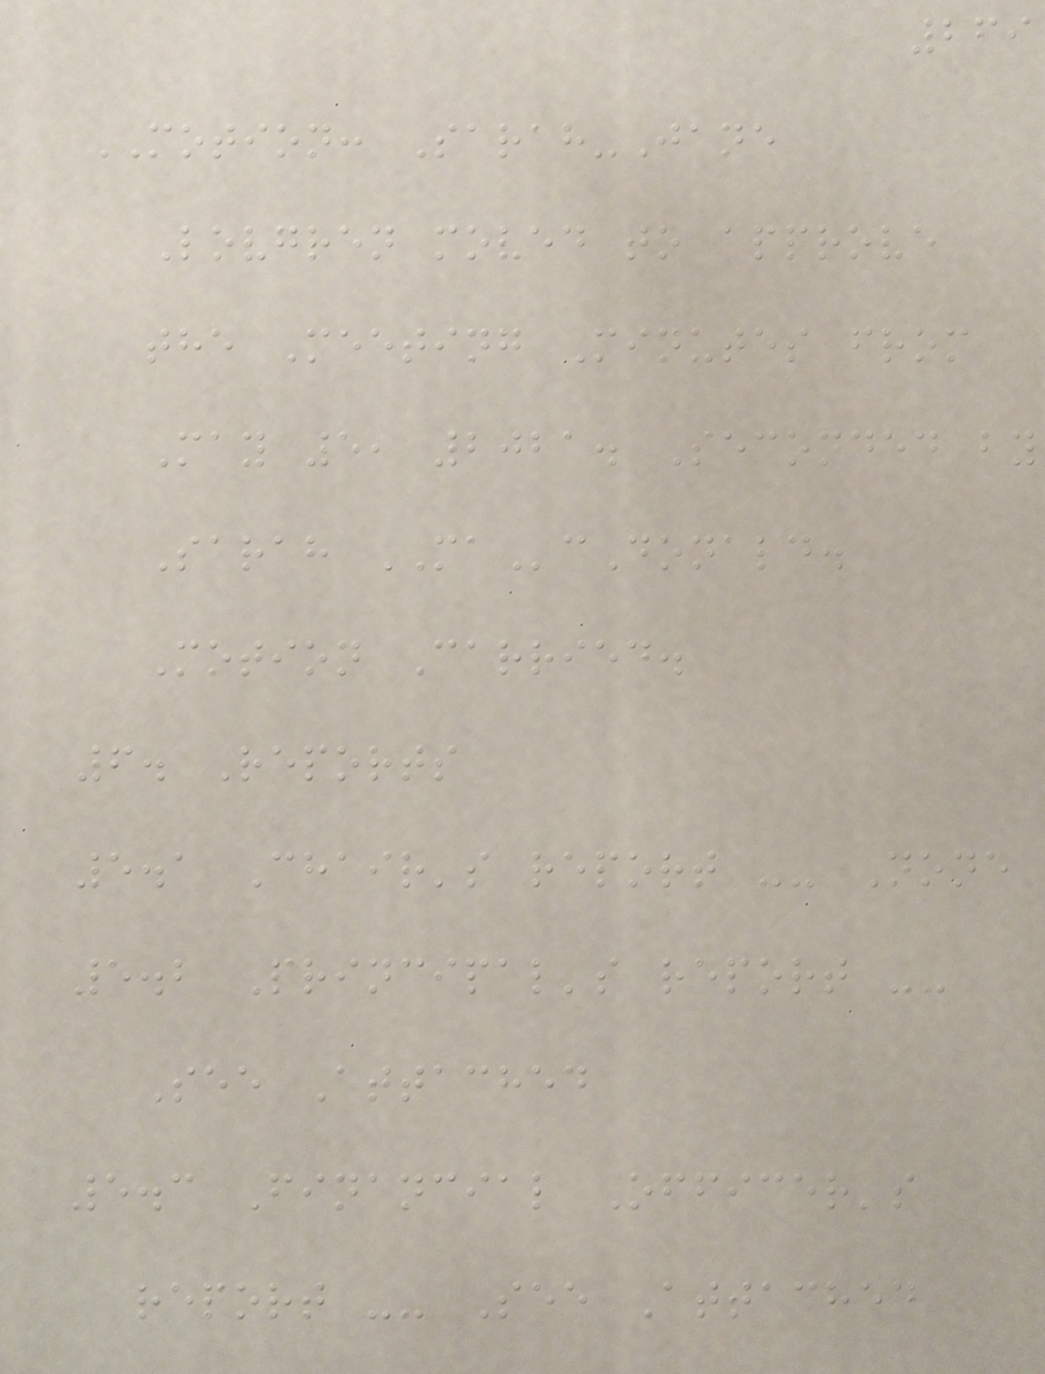269
MOTION: Sarah-Jane
Lovgren moved to approve
the Meeting Minutes from
May 5, 2021. Seconded by
Sarah MAcDonald.
Motion Carried.
6. Reports
5.1 Chair's report -- None
5.2 Principal's report --
See Attached
5.3 Financial Officer's
report -- See Attached
